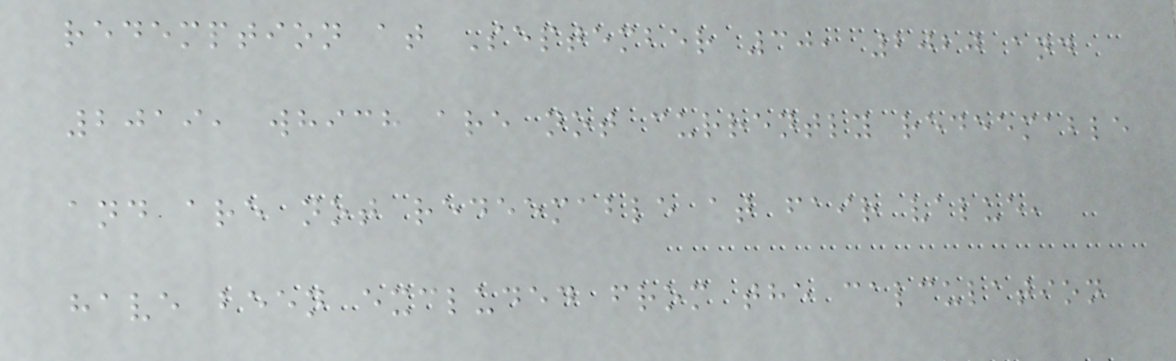redemption at September 30, 2020 and
2019, which are not currently redeemable
and are not redeemable at fair value,
have been excluded from the calculation
